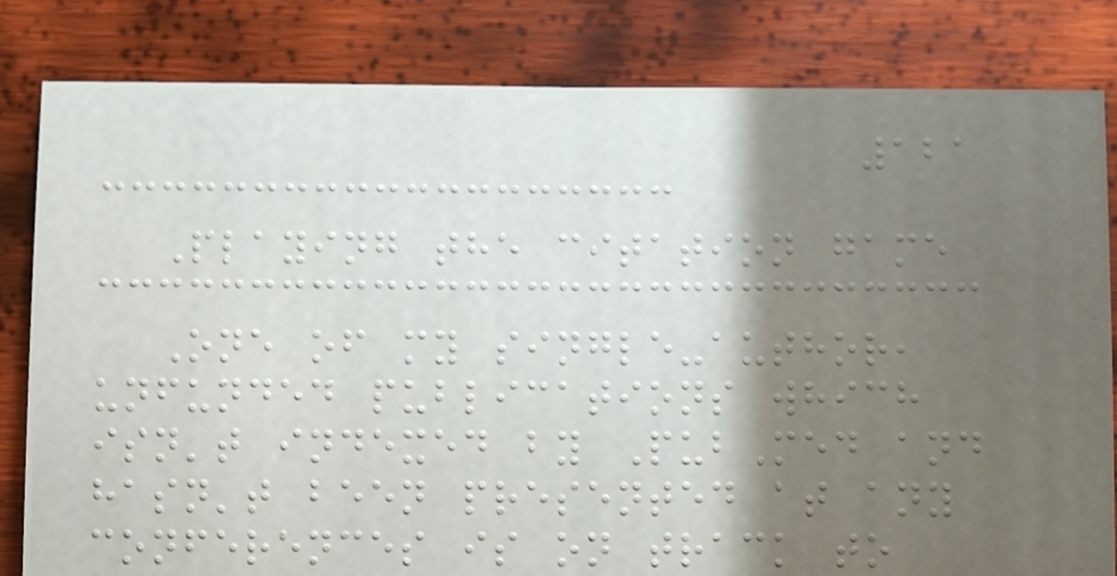121
Playing the citation game
One of my single-author,
unfunded publications which
isn't indexed by PubMed and
hasn't been presented at any
conferences is on track to
